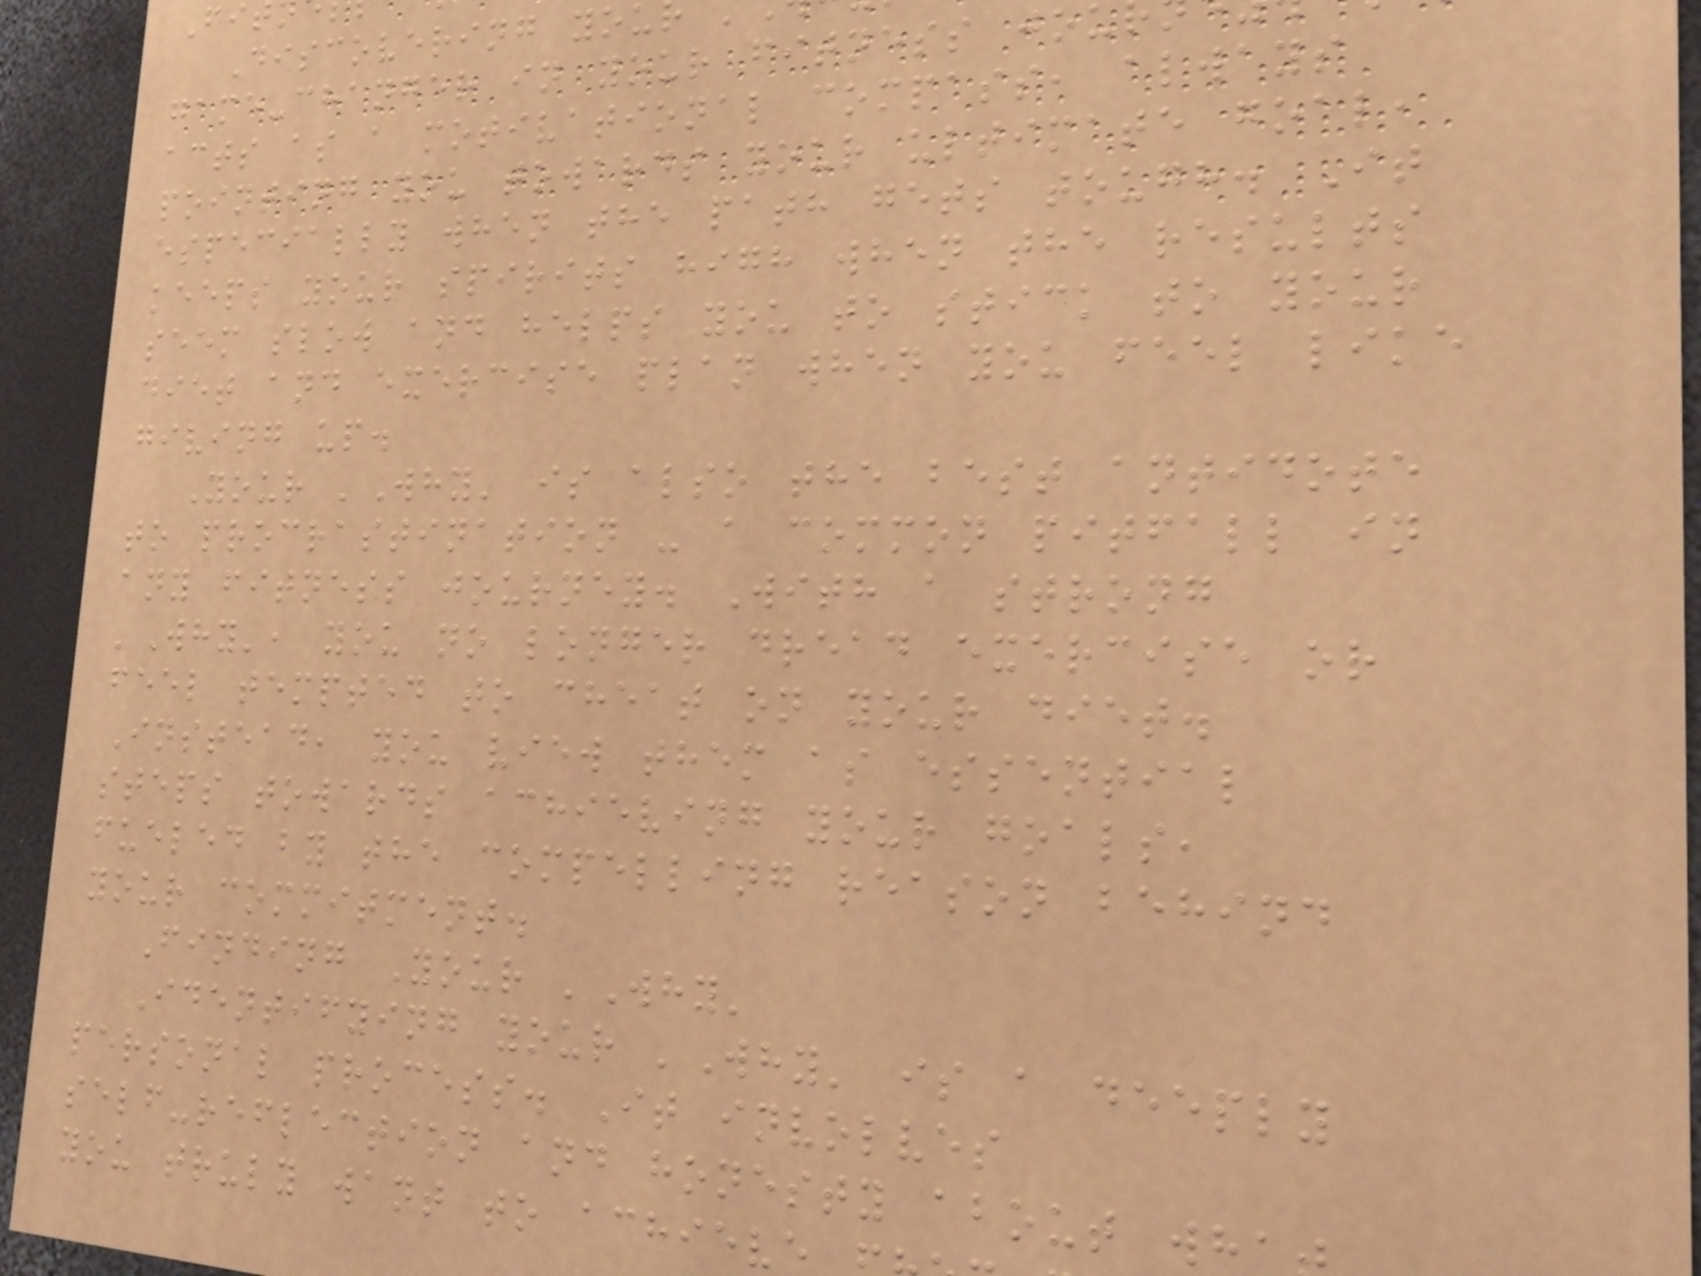Discovering you
game-changer in your fitness jou
acts as a motivational compass, always
pointing you towards your ultimate goal,
especially when the path gets tough. It
keeps your spirits high when the results
seem slow and helps you to stick to your
diet and exercise plan when you feel like
giving up.
Your 'Why' is also the best antidote
to procrastination - a common pitfall in
any fitness journey. With a strong
'Why', you no longer dread exercise or
feel tempted to cheat on your diet.
Instead, you view them as essential
steps towards achieving your goals,
fueled by the compelling reason behind
your commitment.
Finding Your 'Why'
Identifying your 'Why' is a deeply
personal process. It involves
self-reflection and honesty about wh
you truly want to achieve
